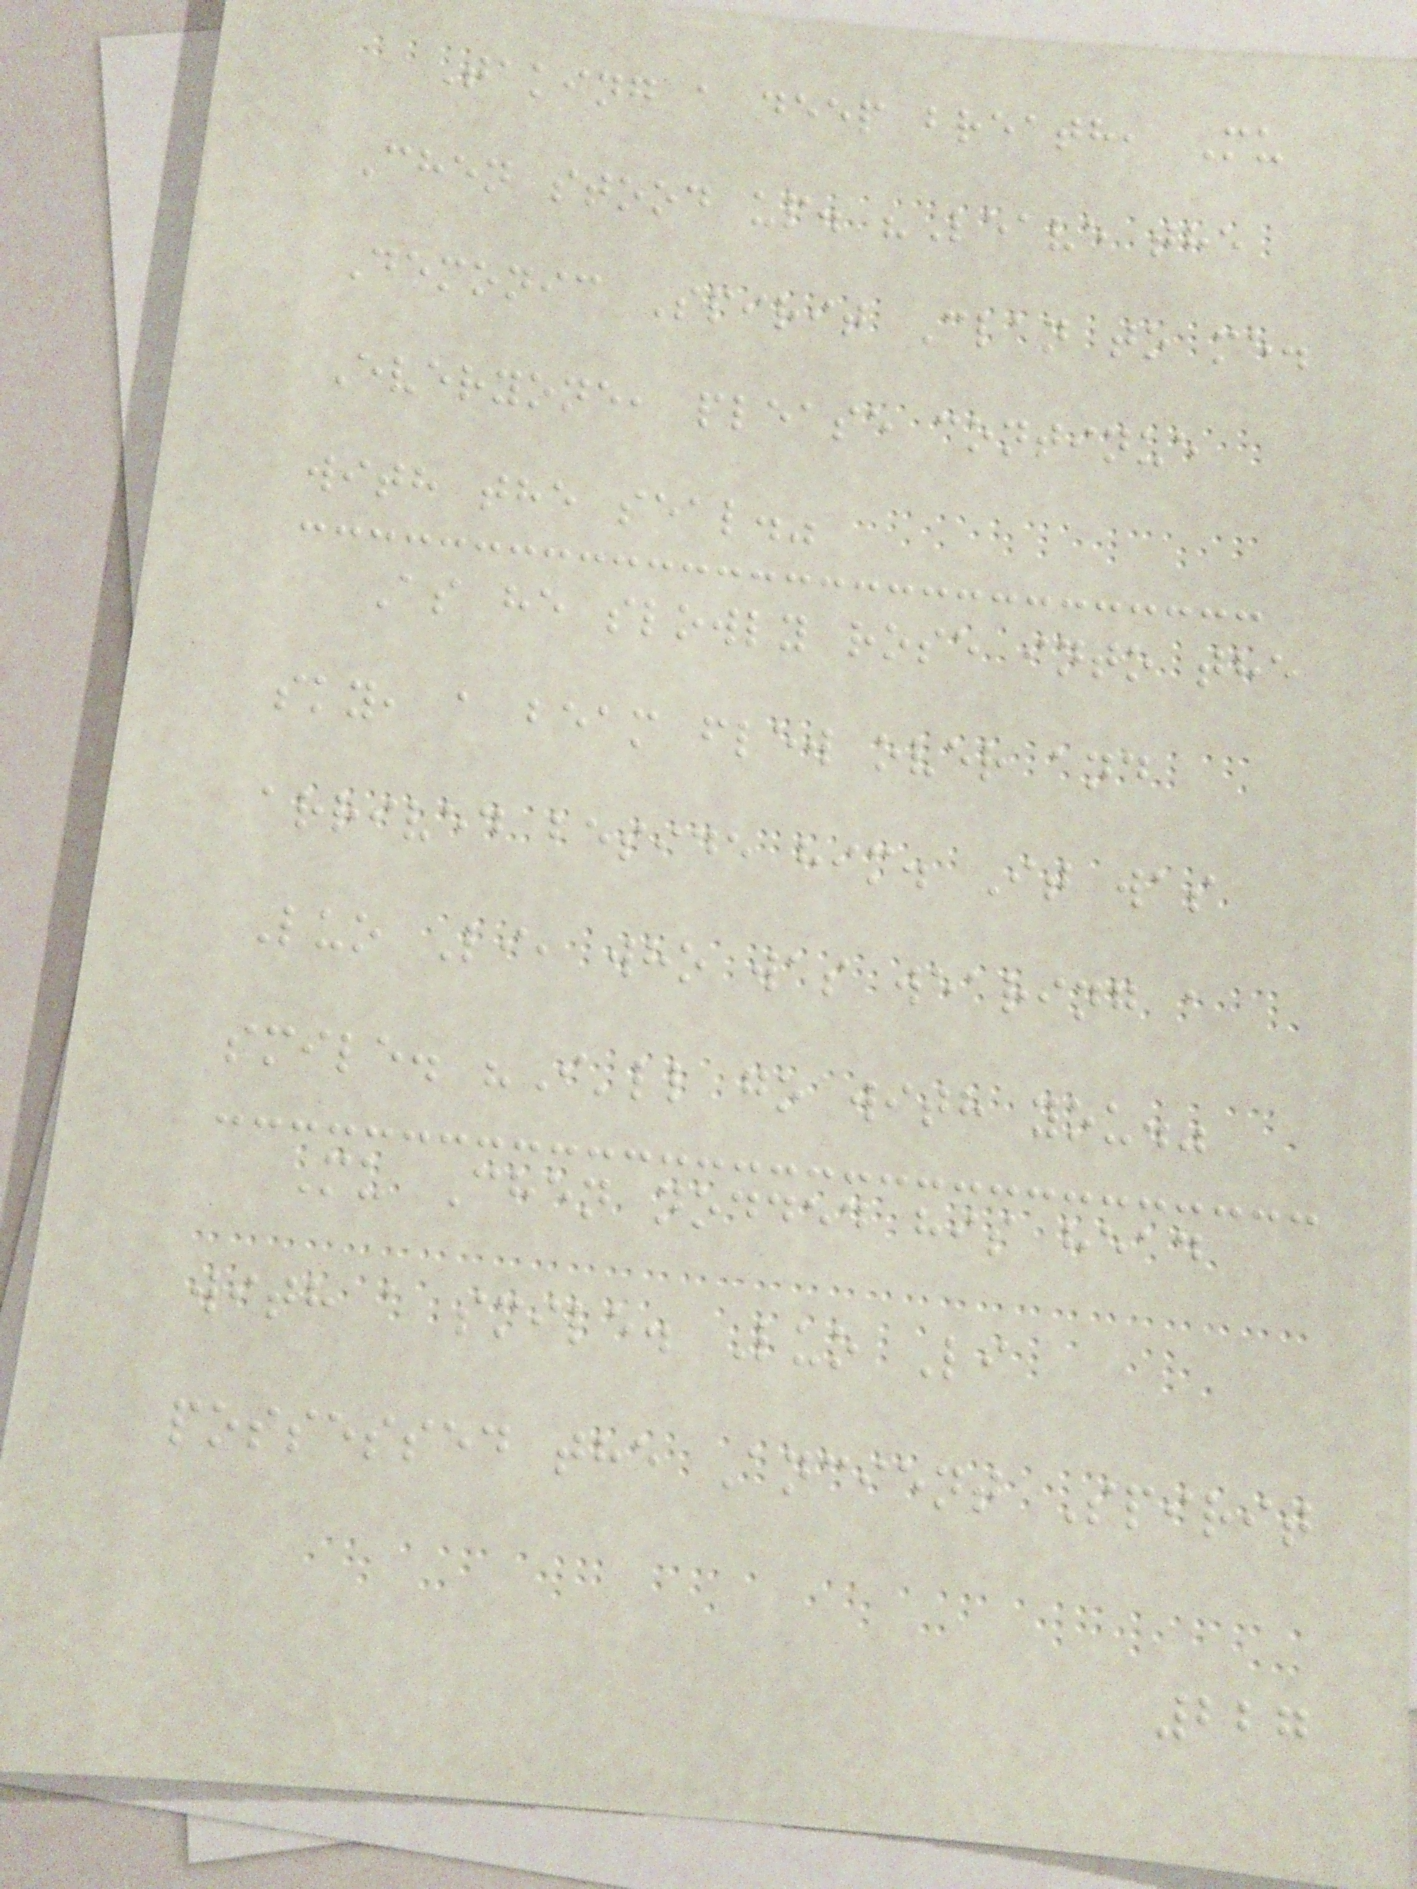Taking a deep breath, Mu
Chen stood up. "Leave the
Demonic Spirit Clan to me.
Everyone, please continue
with the seal."
As he slowly rose into the
sky, a beam flew over and
arrived beside him. It was
Luo Li, who was wearing a
smile. "I'll go with you."
Mu Chen nodded his head
with a smile. Luo Li
possessed the Ancient Spirit
227
